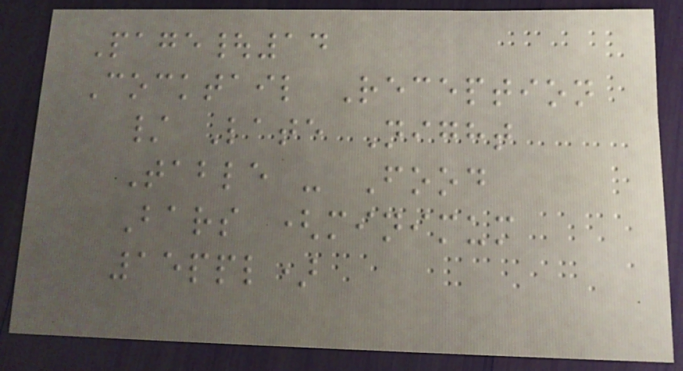Page|14
Cocktail Reception
/ Late Night
Table - Food
Bars (minimum
15ppl)
